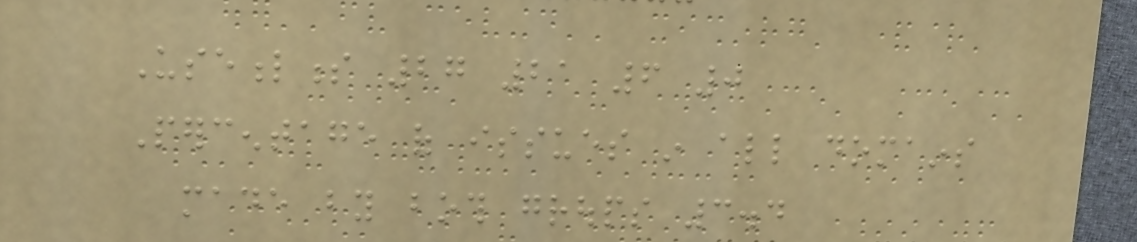Usefulness 27 21 6 0
Percentage of issues in all domains
made by both groups 3.4
